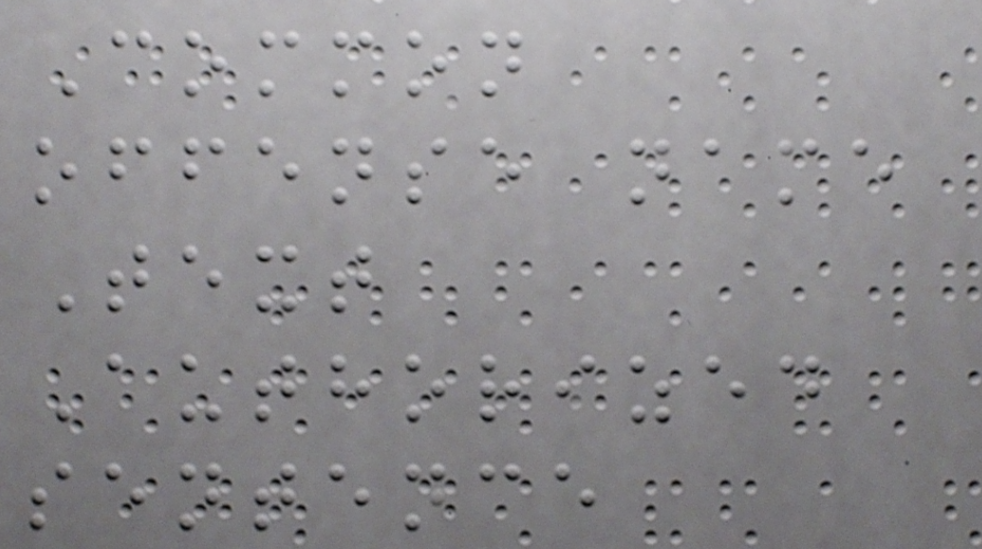Common
offense name
Text
Authorized
sentence
